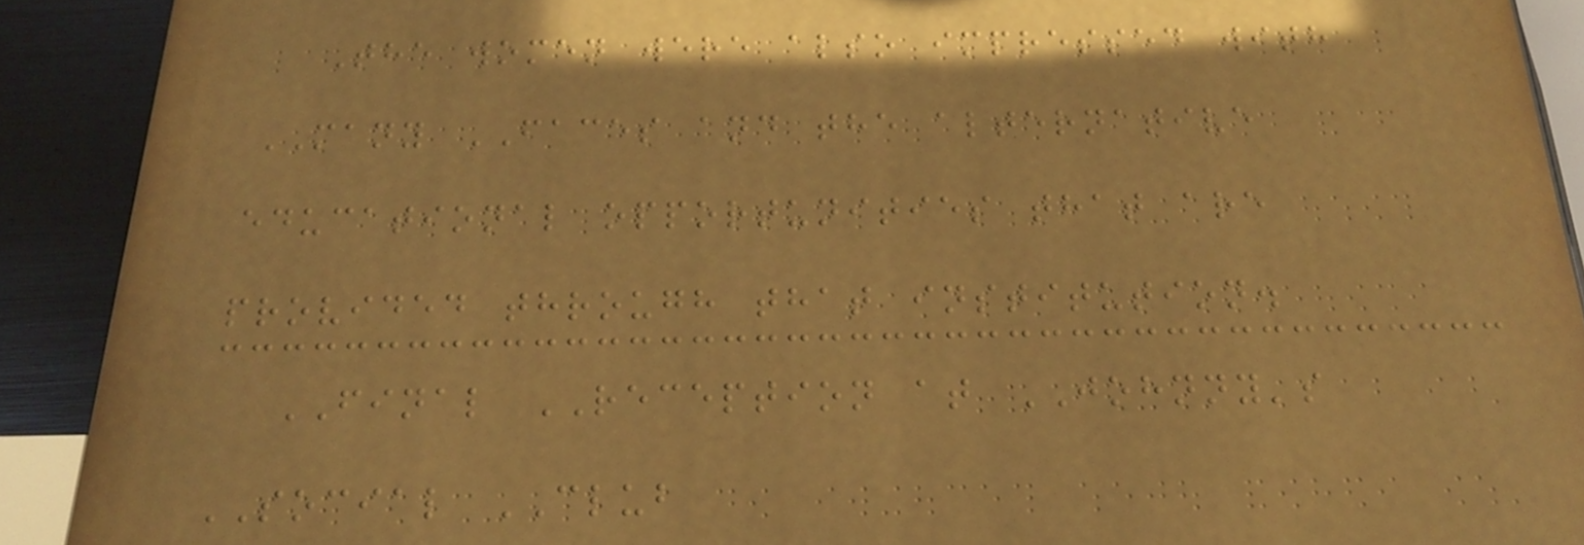The women were also impressed with
MANY FACES and the alternative
educational opportunities that are
provided through that institution.
FINAL RECEPTION at JOHNNY's
SOCIAL CLUB
